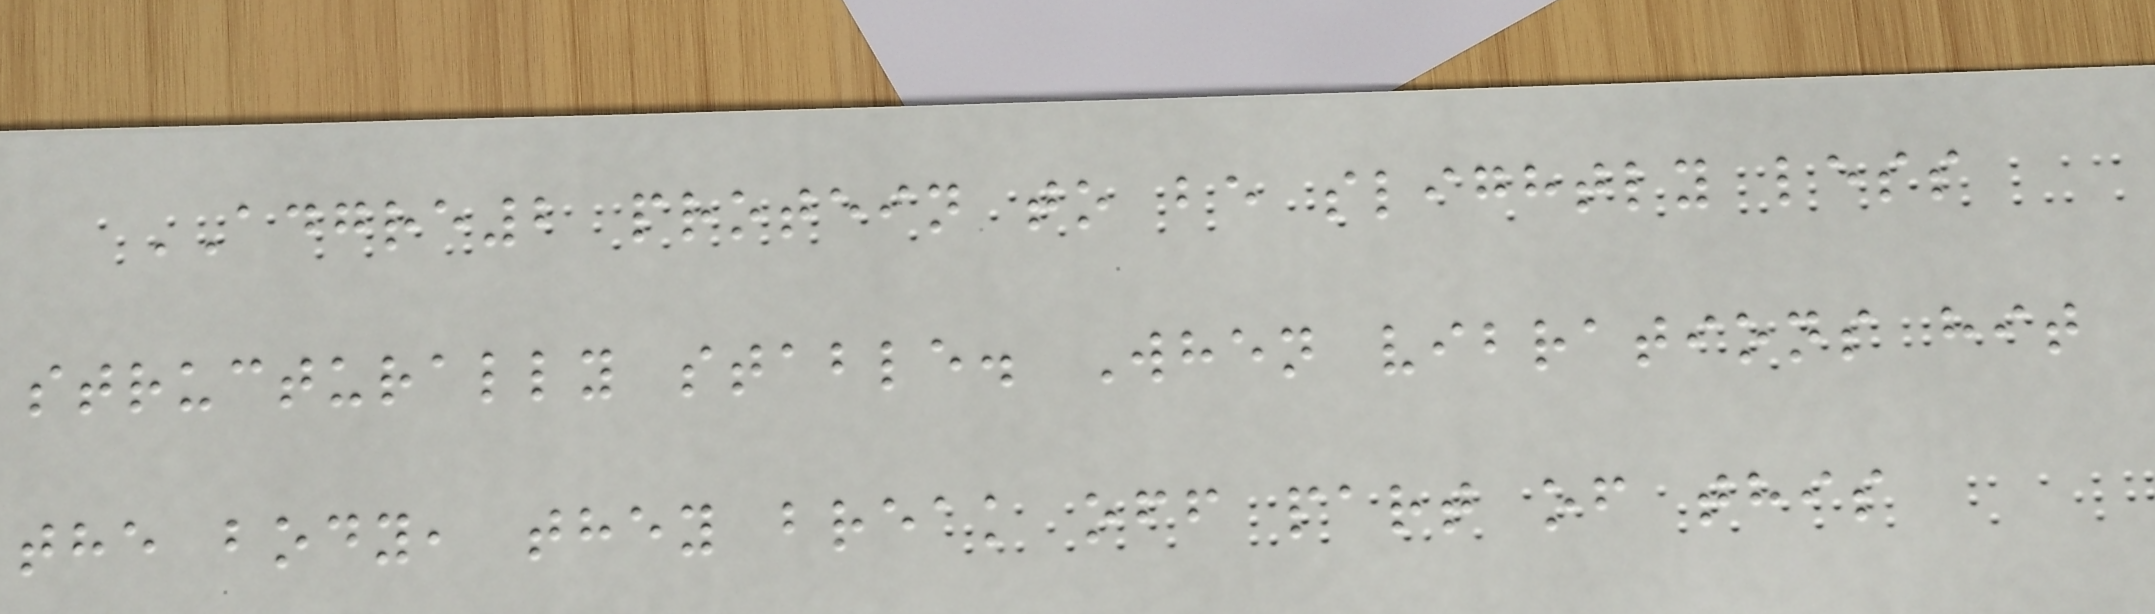ADGRE2 protein to be slightly less
structurally stable. When vibrations hit
the body, they break off part of this
